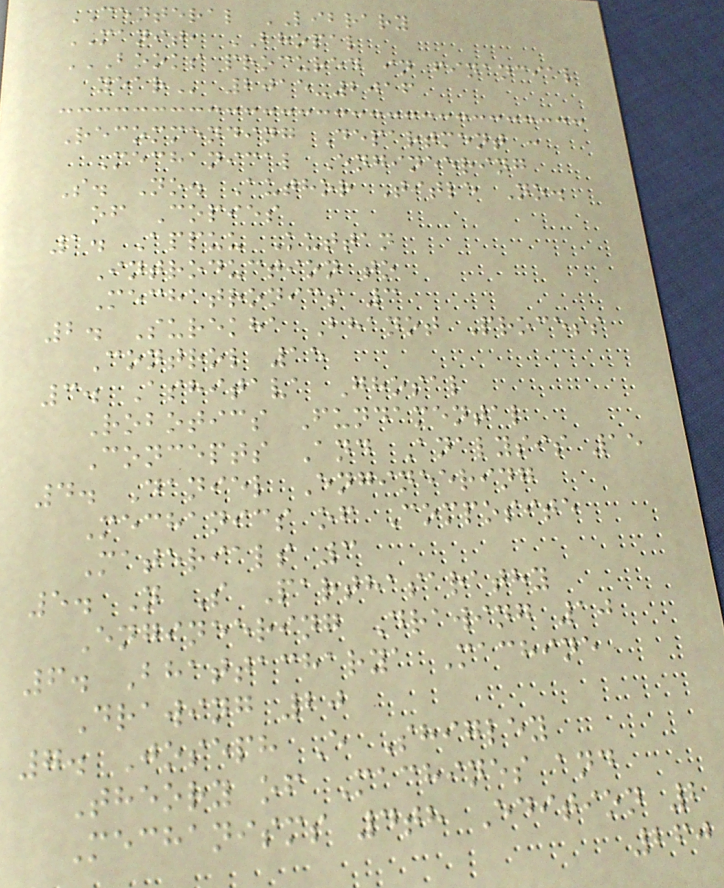CENTERAL LIBRARY
MANIT, BHOPAL
BOOKS PROCURED IN FINANCIAL
YEAR 2015-2016
Recommending Department :
Mechanical Engineering
S. No. Author Title No.
of Copies
1. Appuu Kuttan
Introduction to
Mechatronics 3
2. Surekha Bhanot Process
Control 15
3. Ashitava Ghosal
Robotics Fundamental
Concepts And Analysis 15
4. Daniel Engineering
Mechanics of Composite
Materials 3
5. N S Parthasarathy
Engineering Drawing 10
6. Bhattacharya Machine
Drawing 20
7. Joseph E Shigley
Theory of Machines and
Mechanisms 4th Edition 2
260
